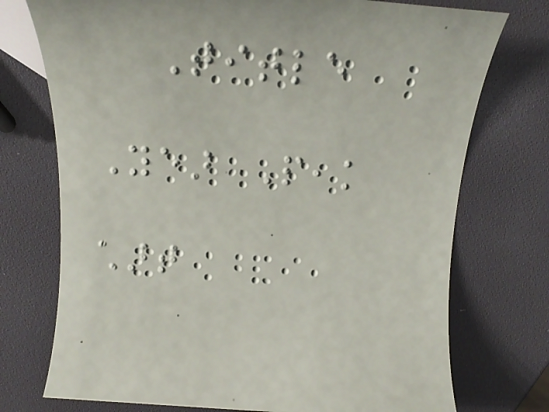Title
Year Peak
chart
